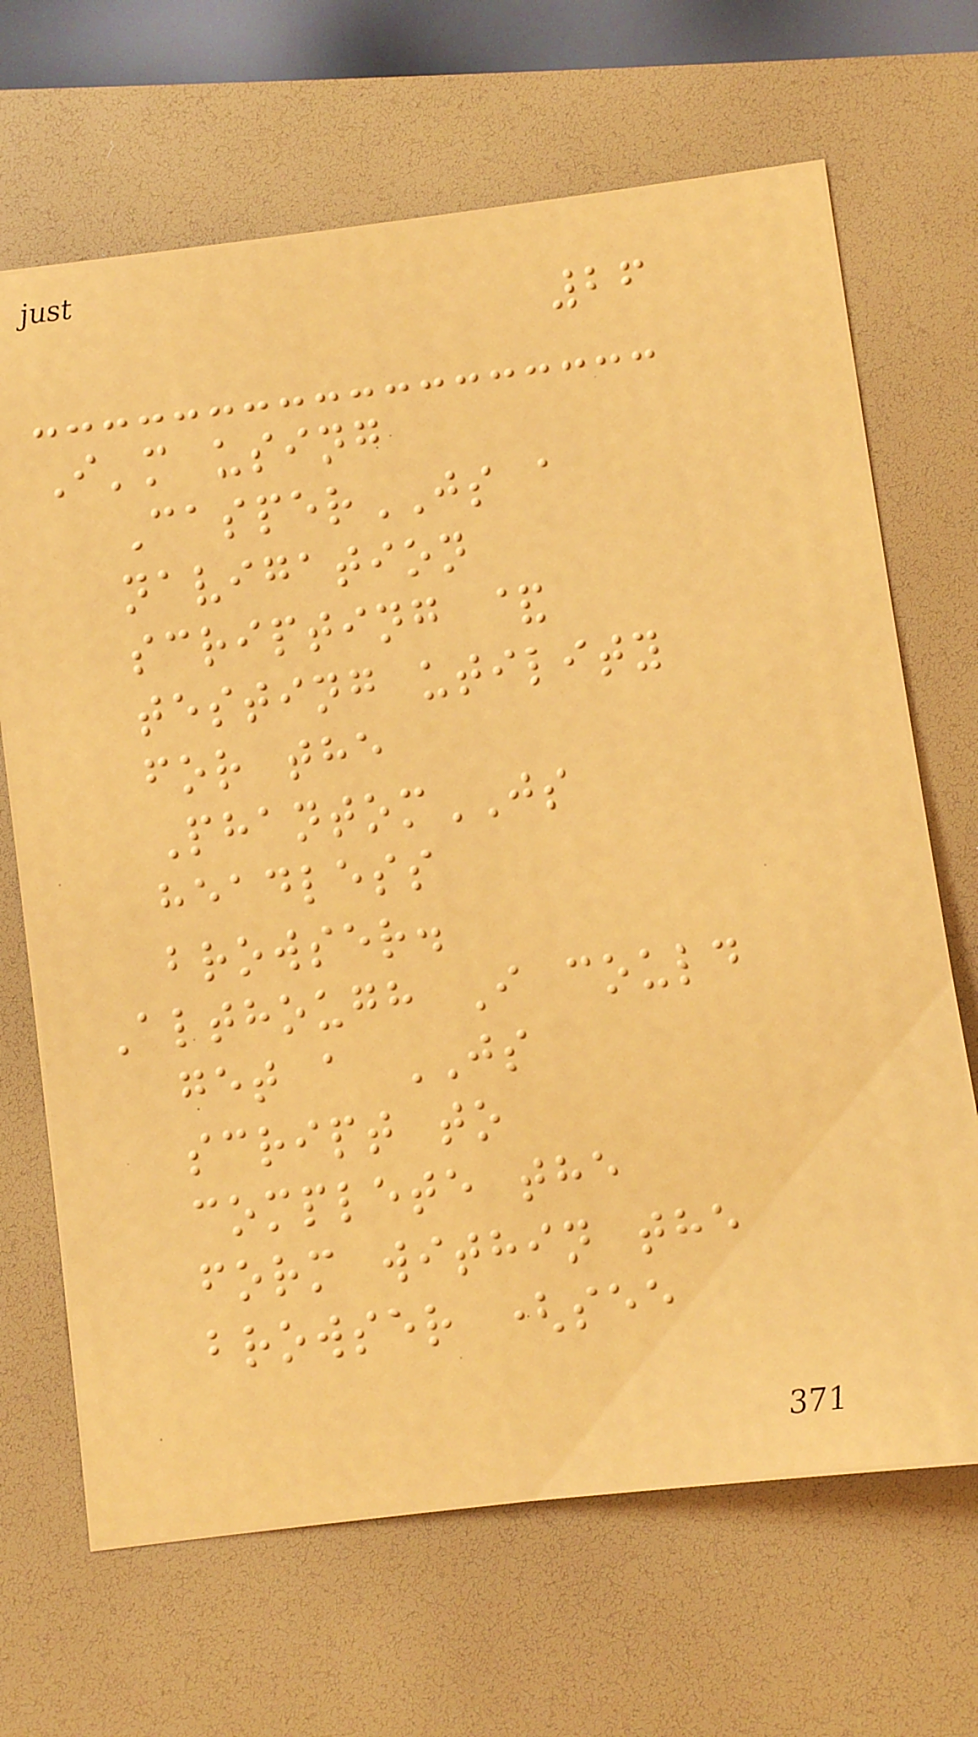26
I'm using
CasperJS a
navigation
scripting &
testing utility
for the
PhantomJS
headless
browser.
Although I could
get a JS
script to
complete the
form within the
browser (see
